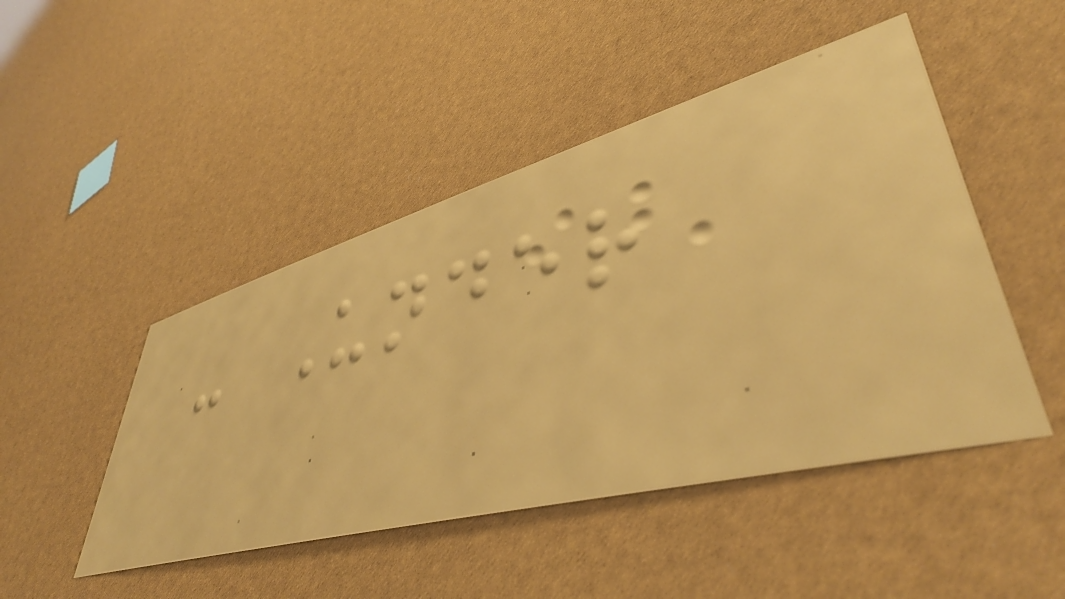- Under
